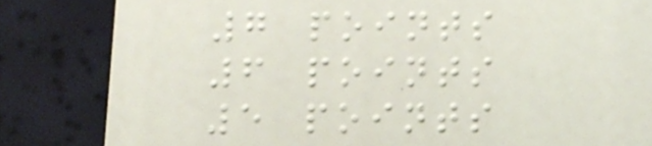7 points
6 points
5 points
